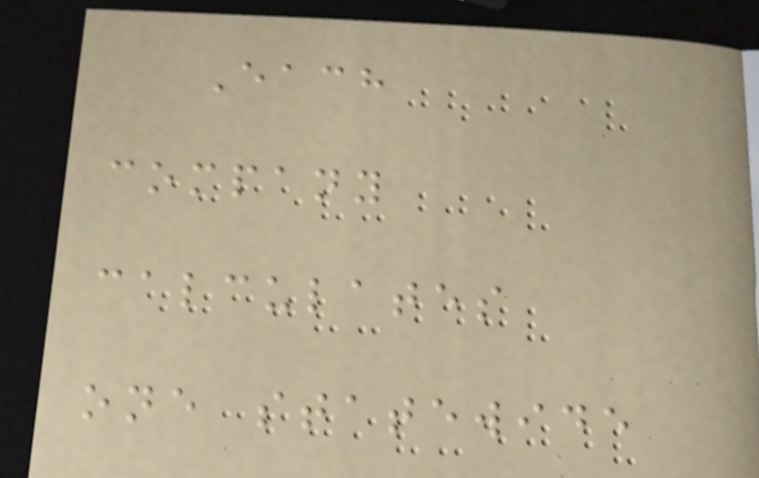Each
company
calculates
one statewide
